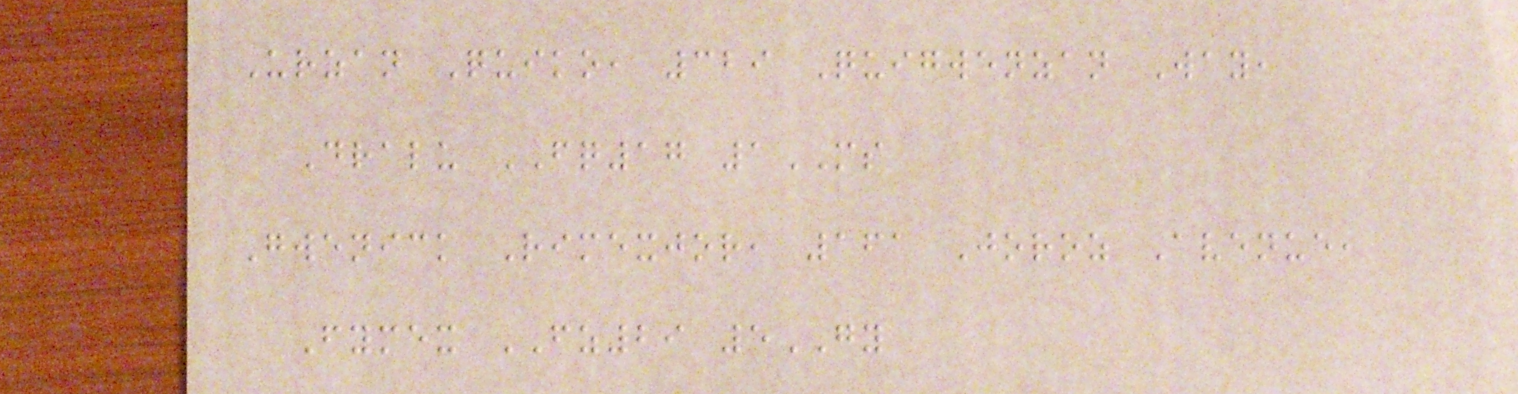Urzan Quiko, 329 Quigwenzan Way,
Dralu FQ17 1MS
Gwenick Rimexjor, 161 Joroz Avenue,
Fymex FZ29 5GY
